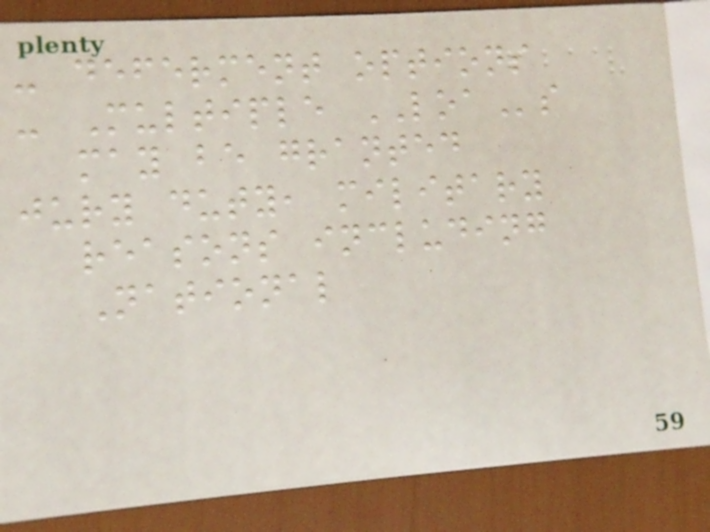- deferment options
- Multiple LOAs
may be granted
jury duty, military
reasons including
National
